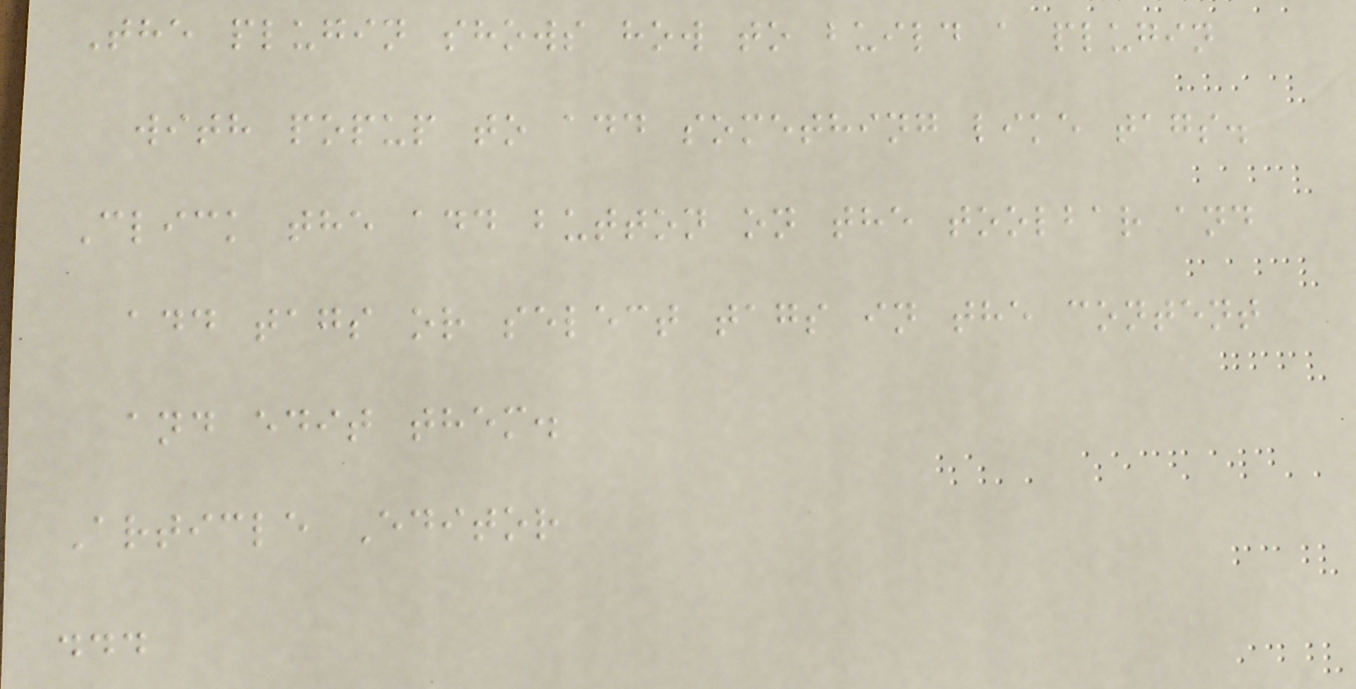The plugin shows how to build a plugin
with popup to add something like tags.
Click the add button on the toolbar and
add tags or select tags in the content
and edit them.
Article Editor
...
